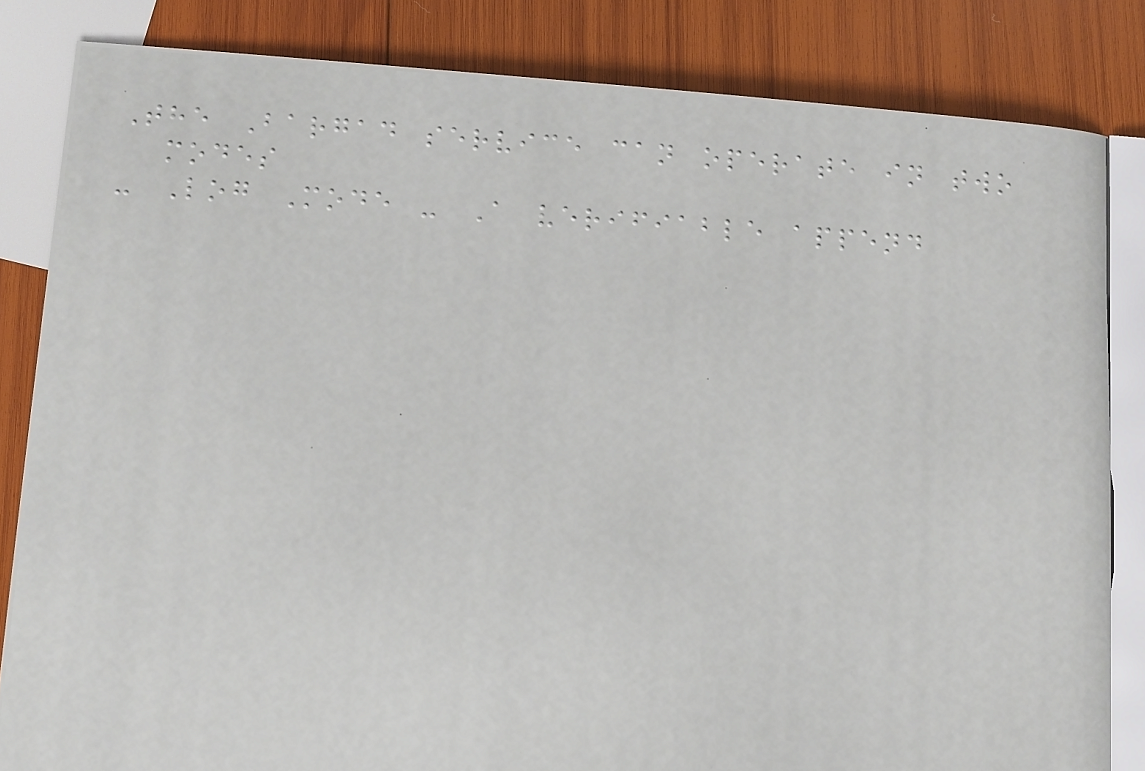The Bargad service can operate in two
modes
- Log Mode - A verifiable append
